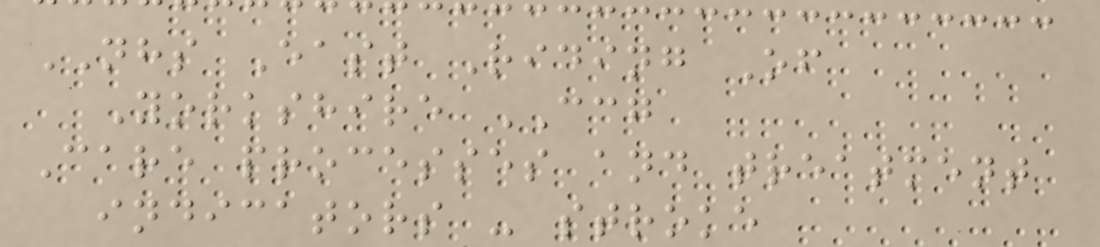NHS East Riding Of
Yorkshire CCG
Care processes and treatment
indicators - stroke
